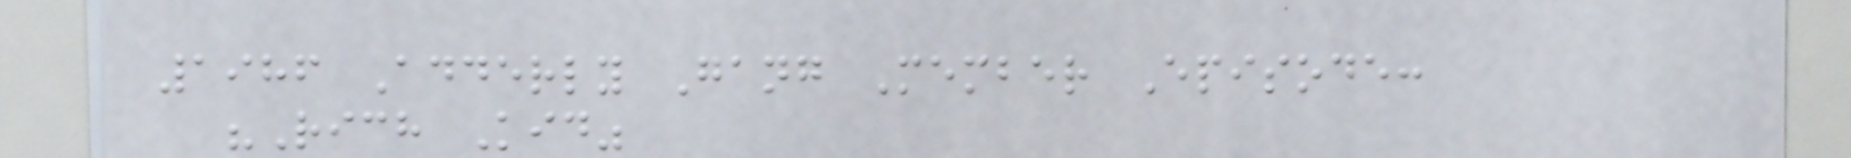1986 Adderly Gang Member Episode:
"Rich Kid"
